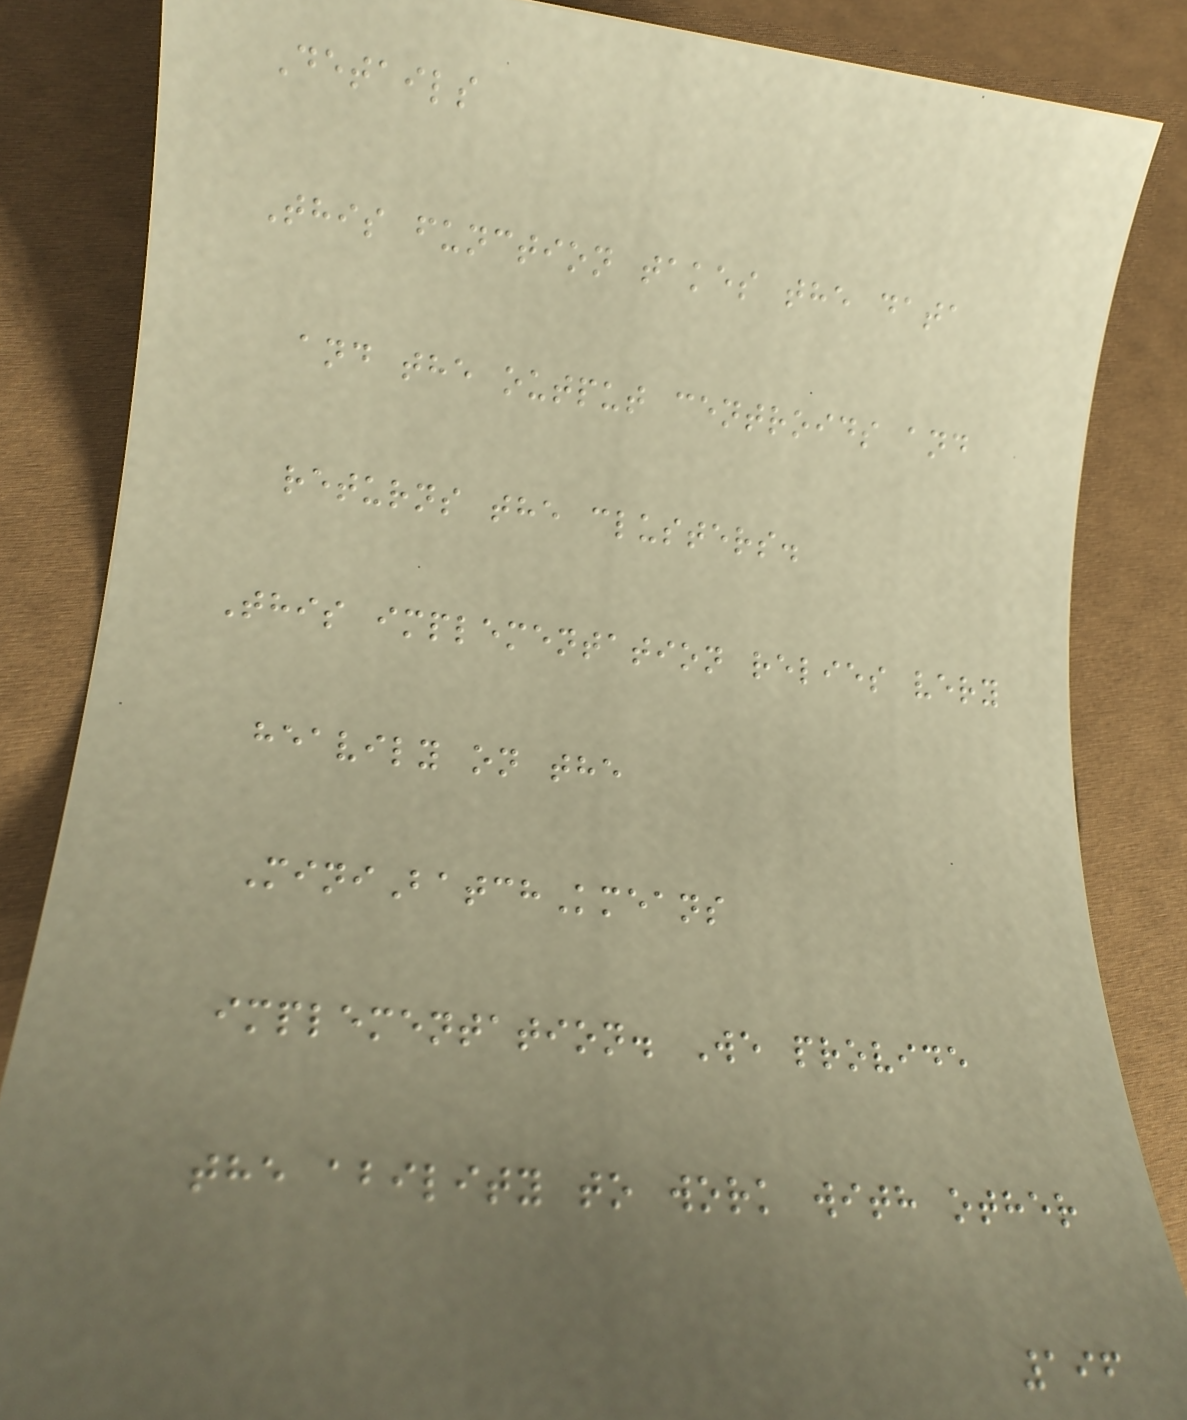Details
This function takes the data
and the output centroids and
returns the clusters.
This implementation relies very
heavily on the
MiniBatchKmeans
implementation. We provide
the ability to work with other
196
